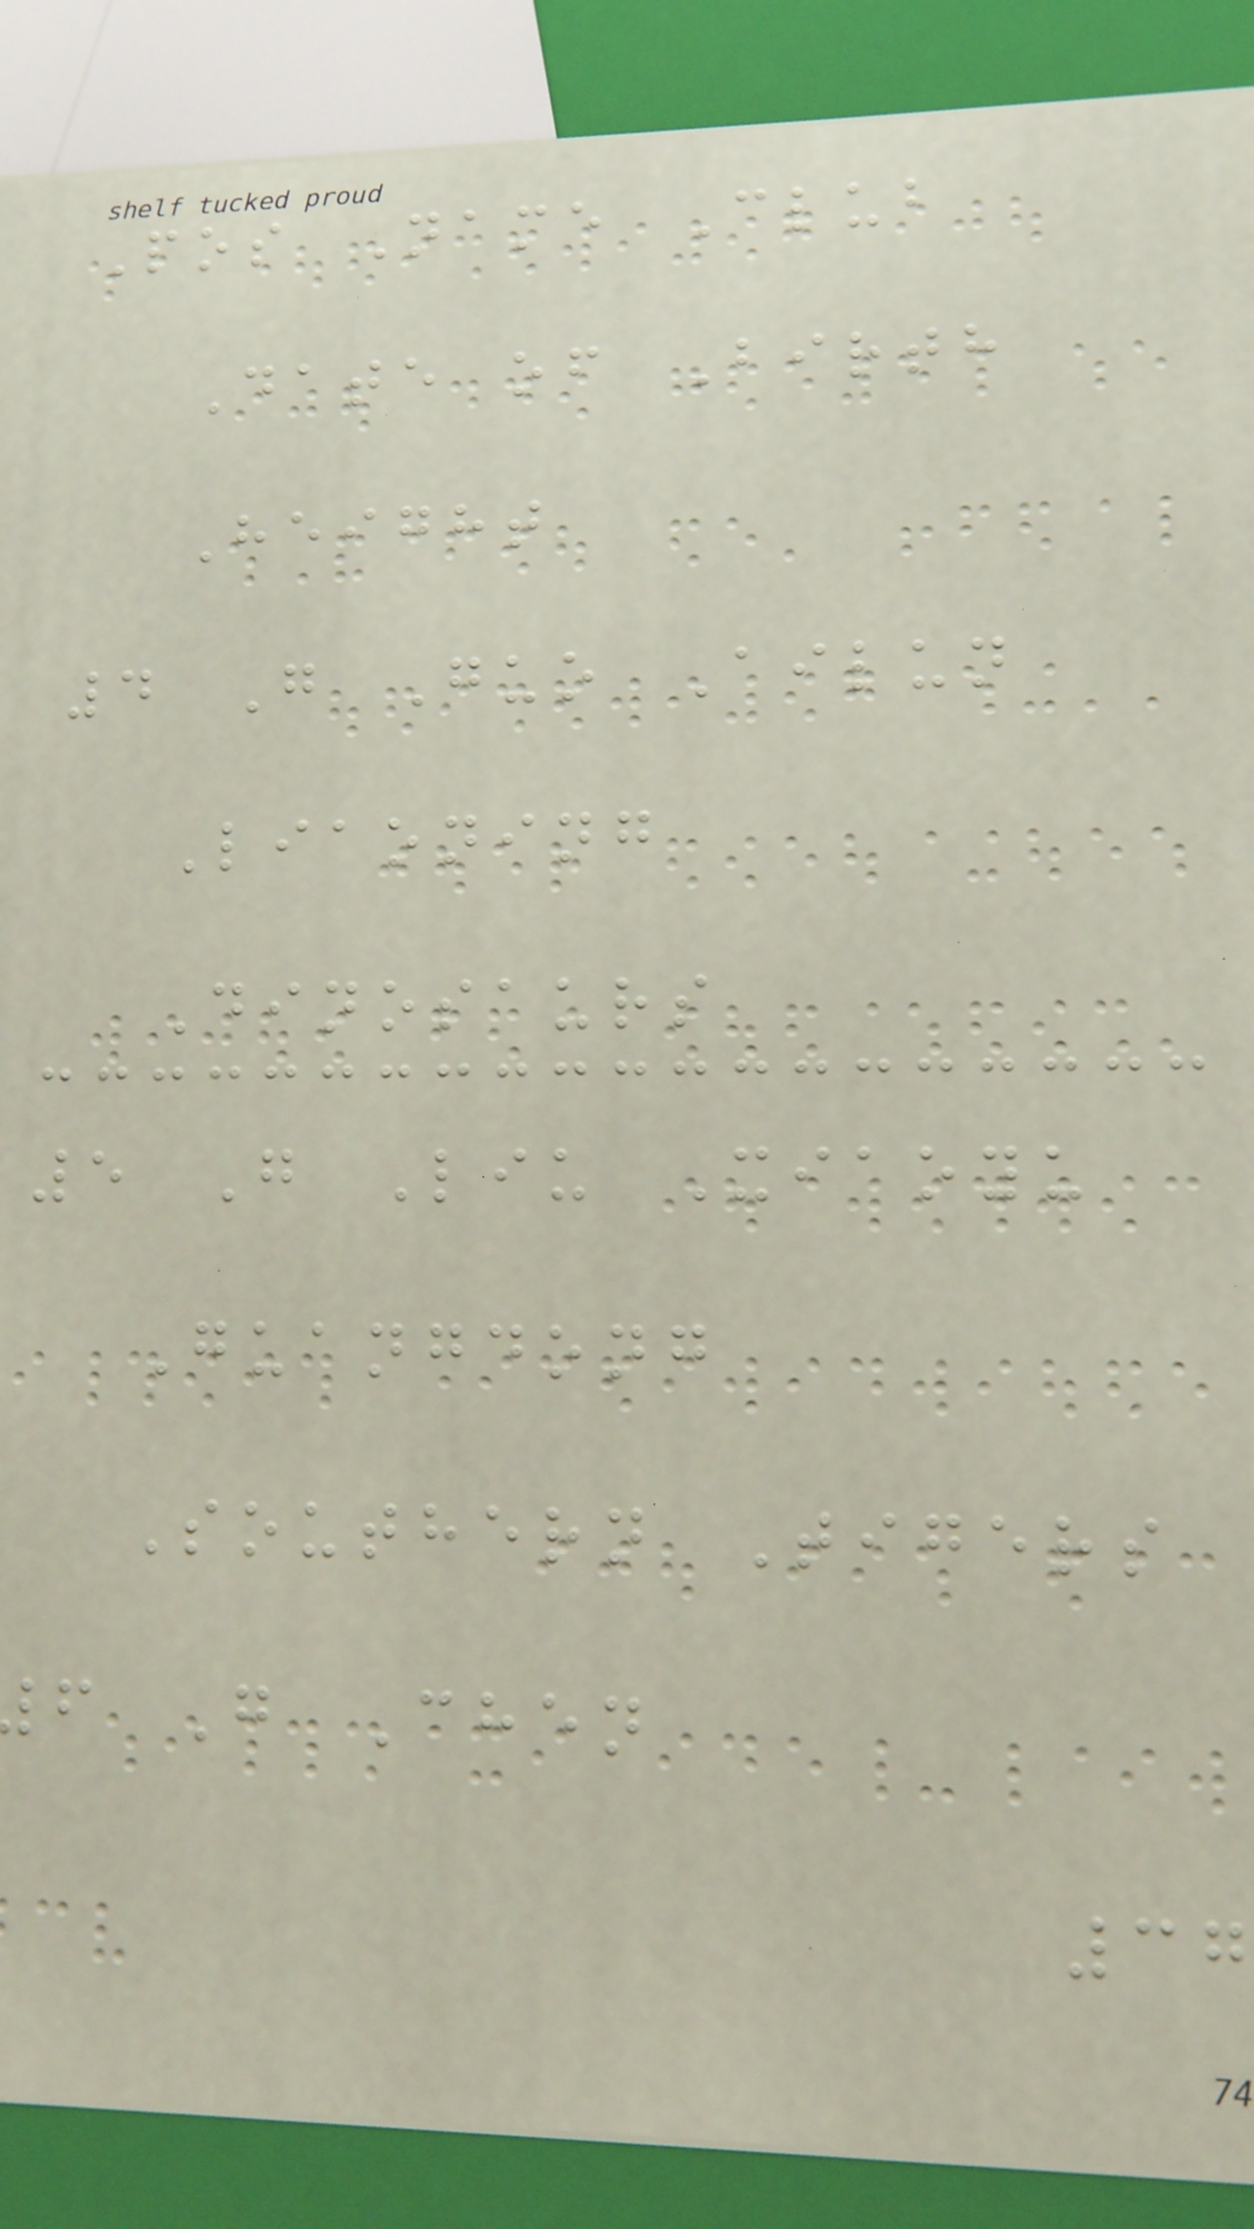Pos Name Club
Date of Birth
Height
4 G Guo Ailun
Liaoning
Dinosaurs
5 G Liu Xiaoyu
Guangdong
Southern Tigers
f G Chen
37
